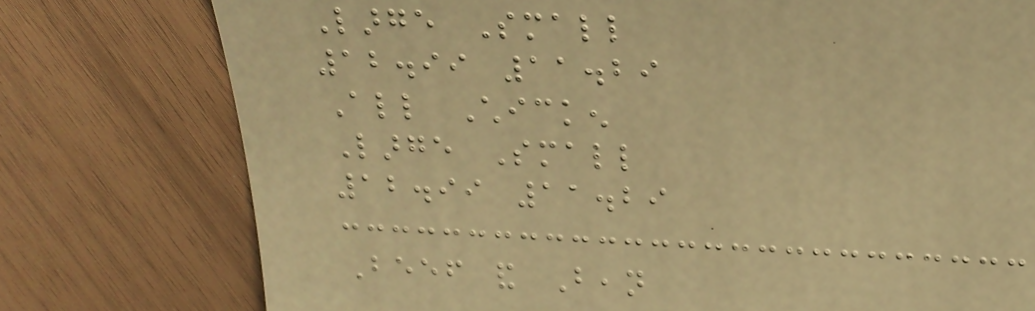Large Small
12.99 11.29
All Chicken
Large Small
12.99 11.29
Beef and Bean
